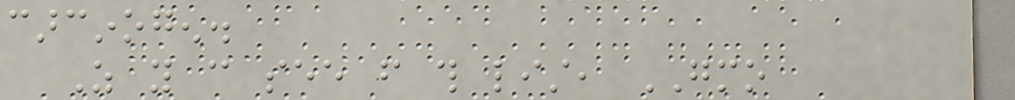carcinogen.
As you can see from this list, GMO
